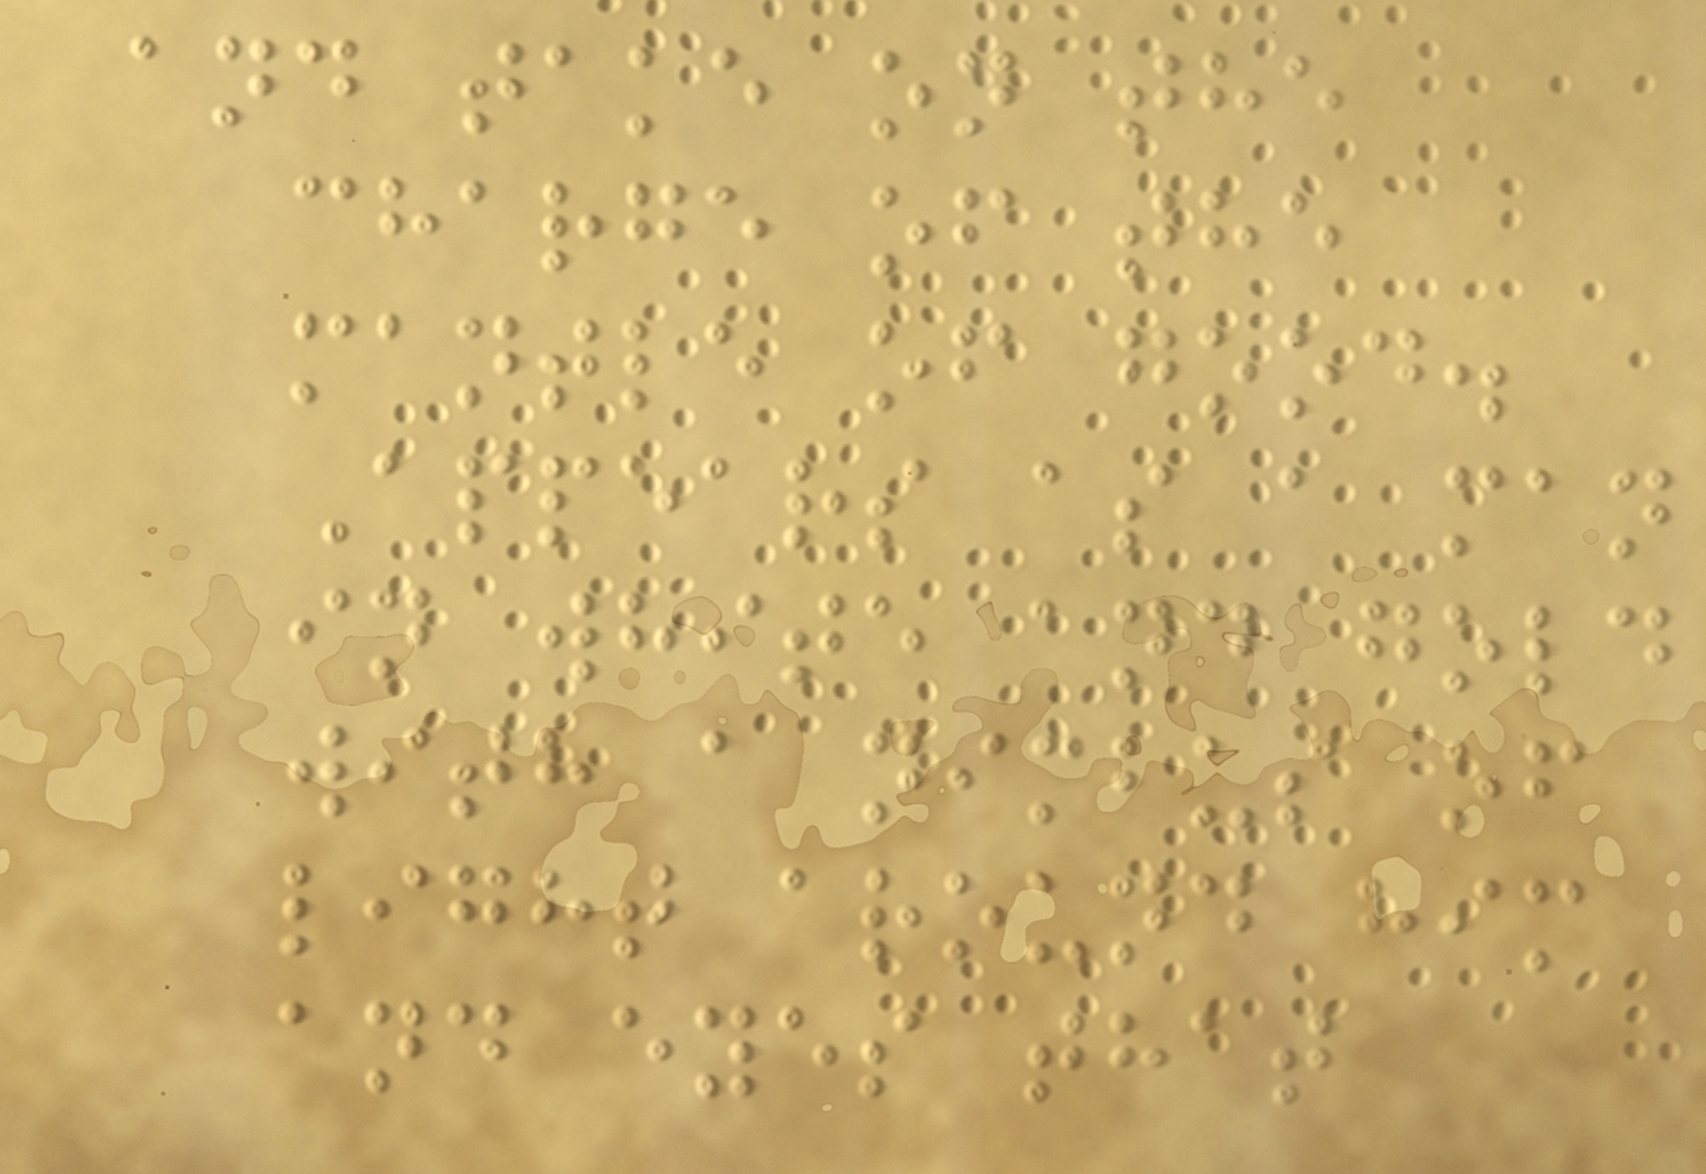and take on the
charge of the
mantle of good.
Appears as a man
in white and gold
with a nimbus of
light around him
and eyes that
